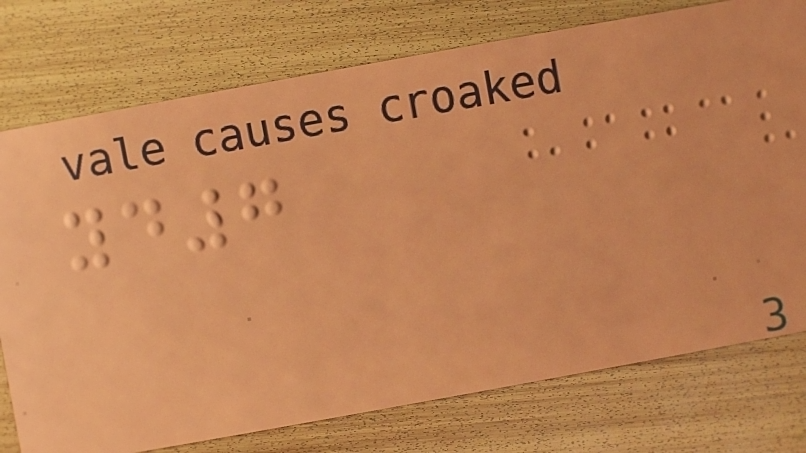yd7
